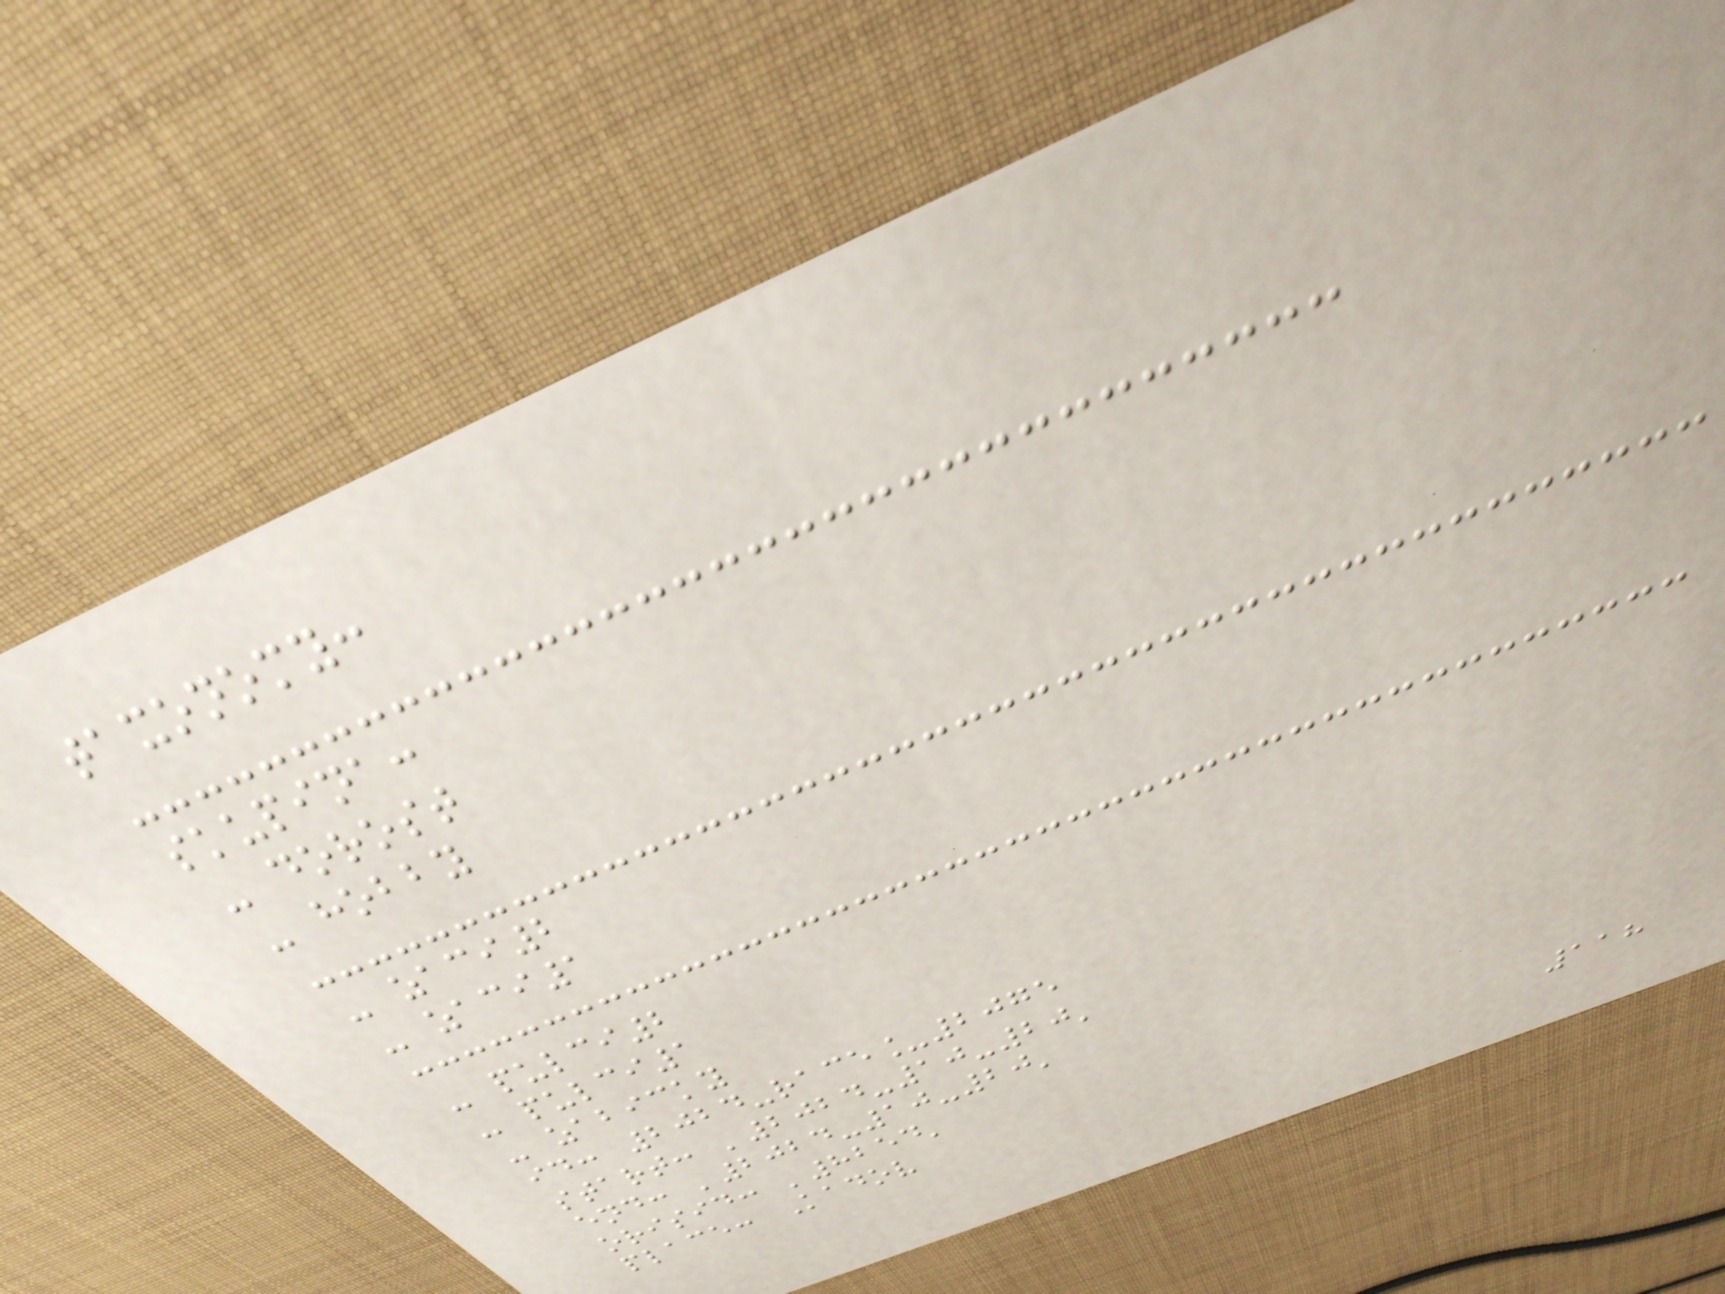taxonomy:
skupina:
- dorost
- hobby
- zaci2
- zaci1
- pulci2
- pulci1
- zabicky
id: 2024-race_2075
start: '2024-10-20'
end: '2024-10-20'
orisid: '8254'
place: Kadov
118
